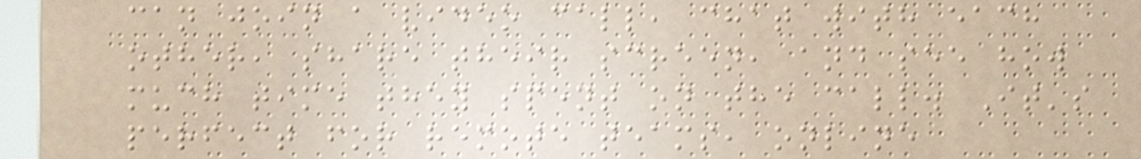can join a video call, chat with each
other, share their screen, and see how
much time they spent on the call. It's
perfect for remote teams, online
